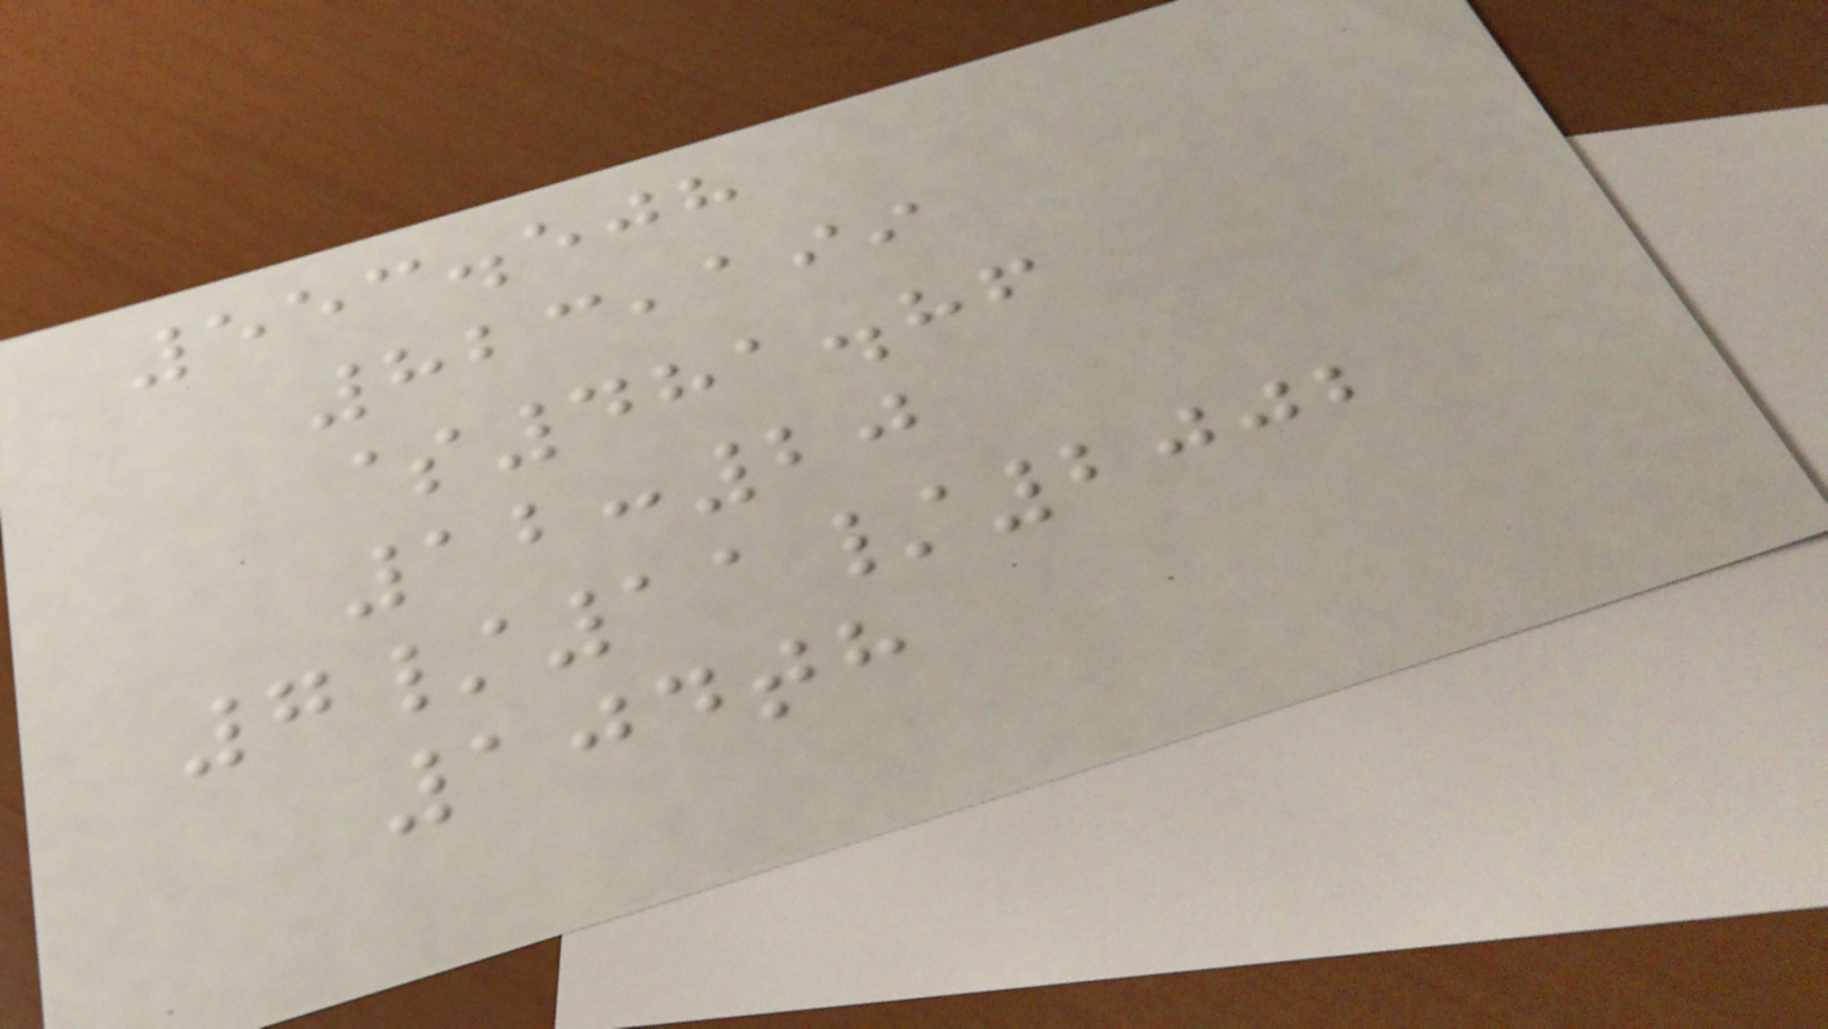553.508
823,199
$481.86
12:20
7/11/2002
104th
